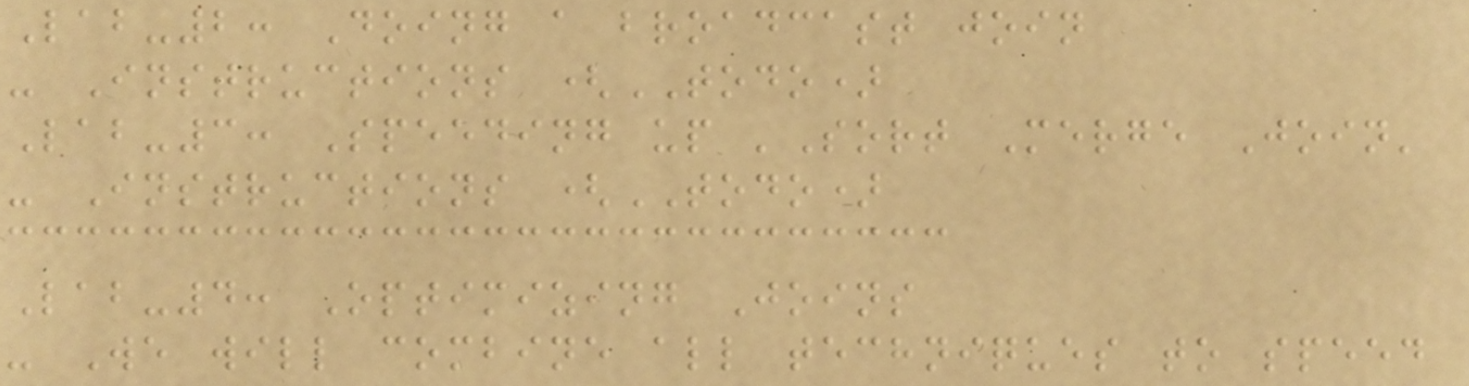Lab-2: Doing a broadcast join
- Instructions (TODO)
Lab-3: Speeding up 'Sort Merge Join'
- Instructions (TODO)
Lab-4: Optimizing Joins
- We will combine all techniques to speed
